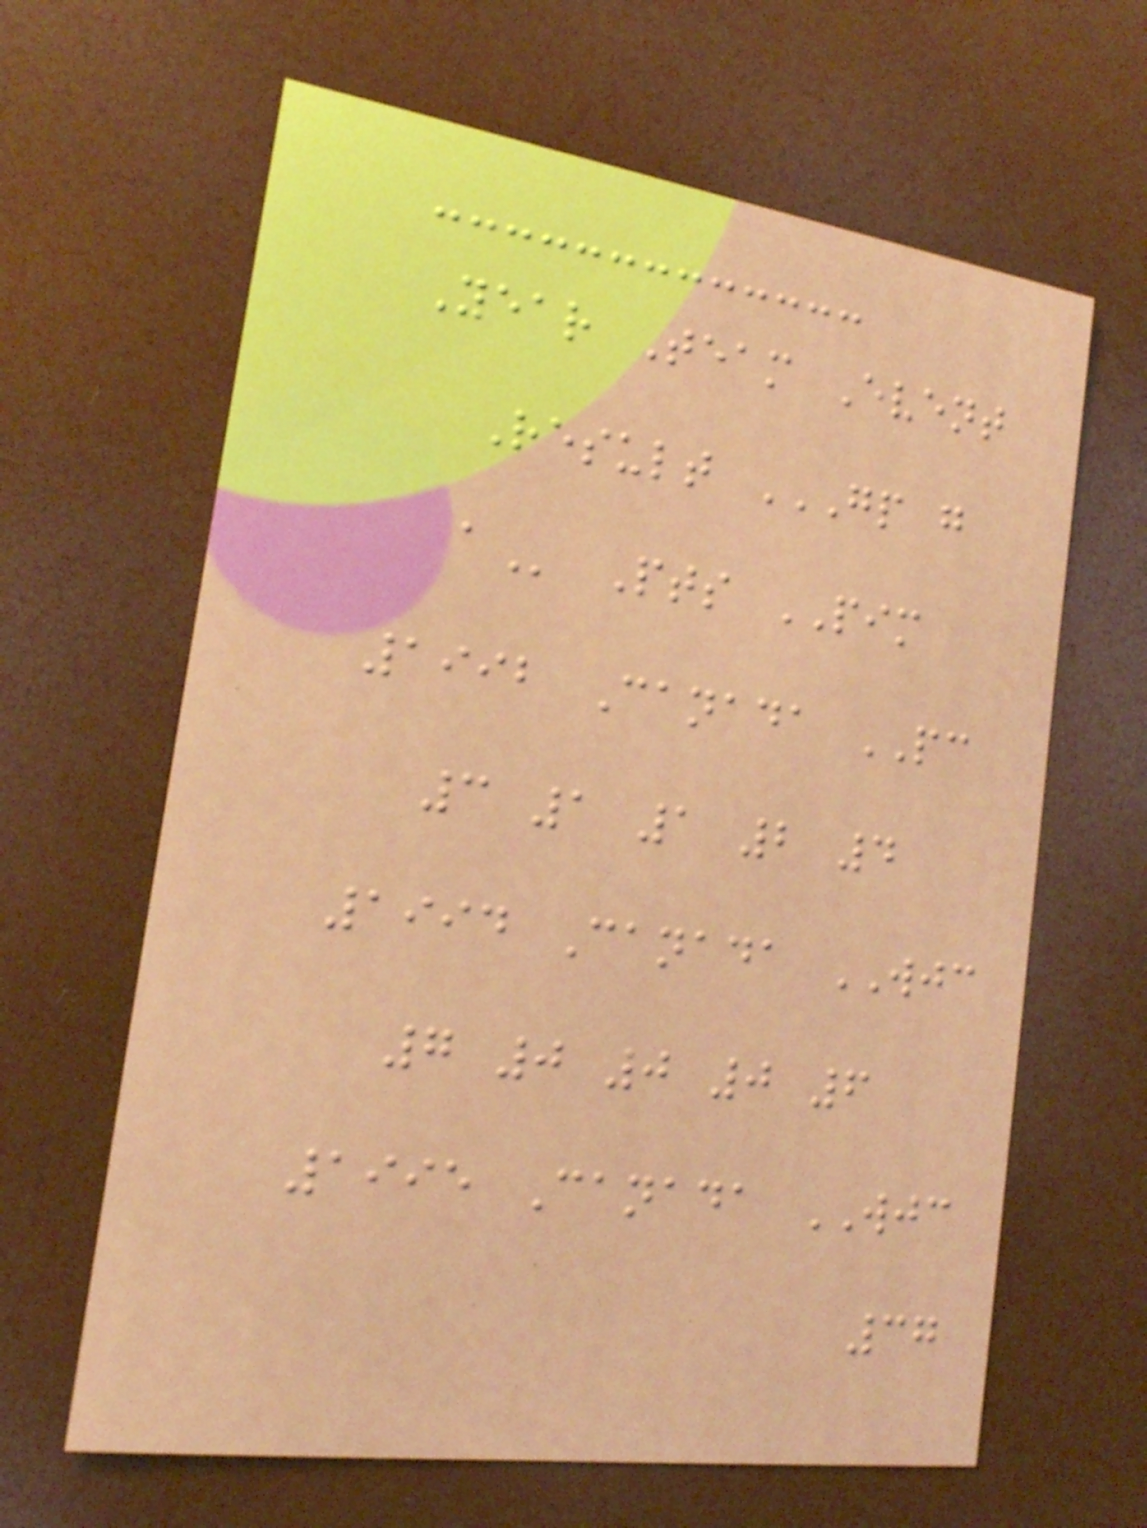Year Team Event
Result GP G
A Pts PIM
1992 Canada PC
3 1 1 2 4
1994 Canada WJC
7 0 0 0 6
1995 Canada WJC
37
